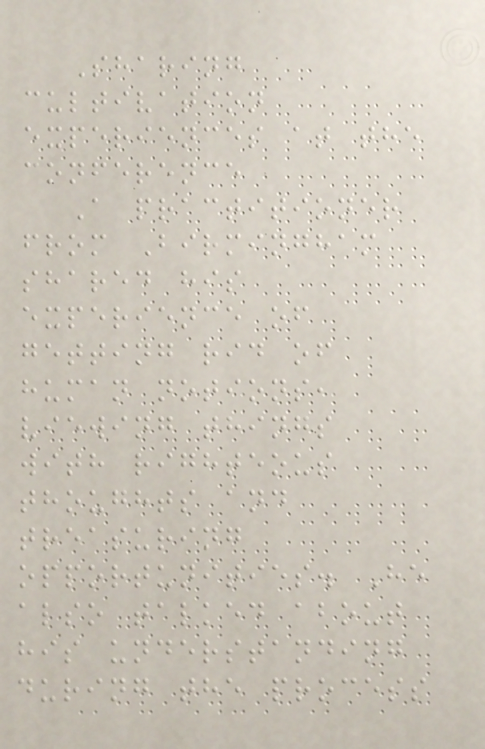Sharing
cultivation
experiences at the
conference
A practitioner
from Birmingham
shared his
experience of
getting rid of
human notions,
viewing things
with righteous
thoughts and
treasuring
opportunities. He
also talked about
his understanding
during the process
